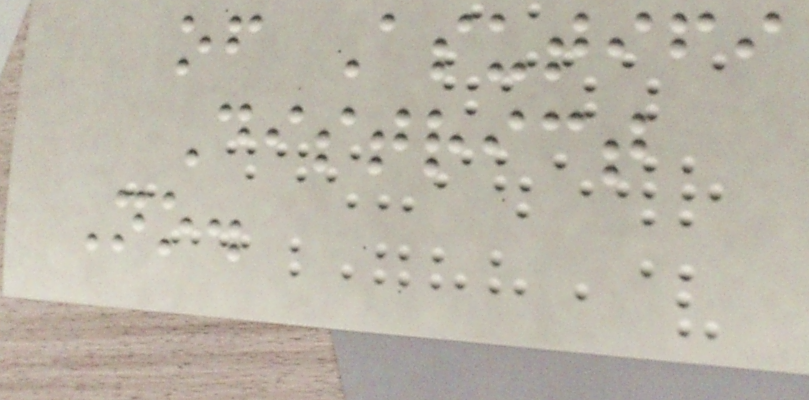of Asutifi
District
No.
